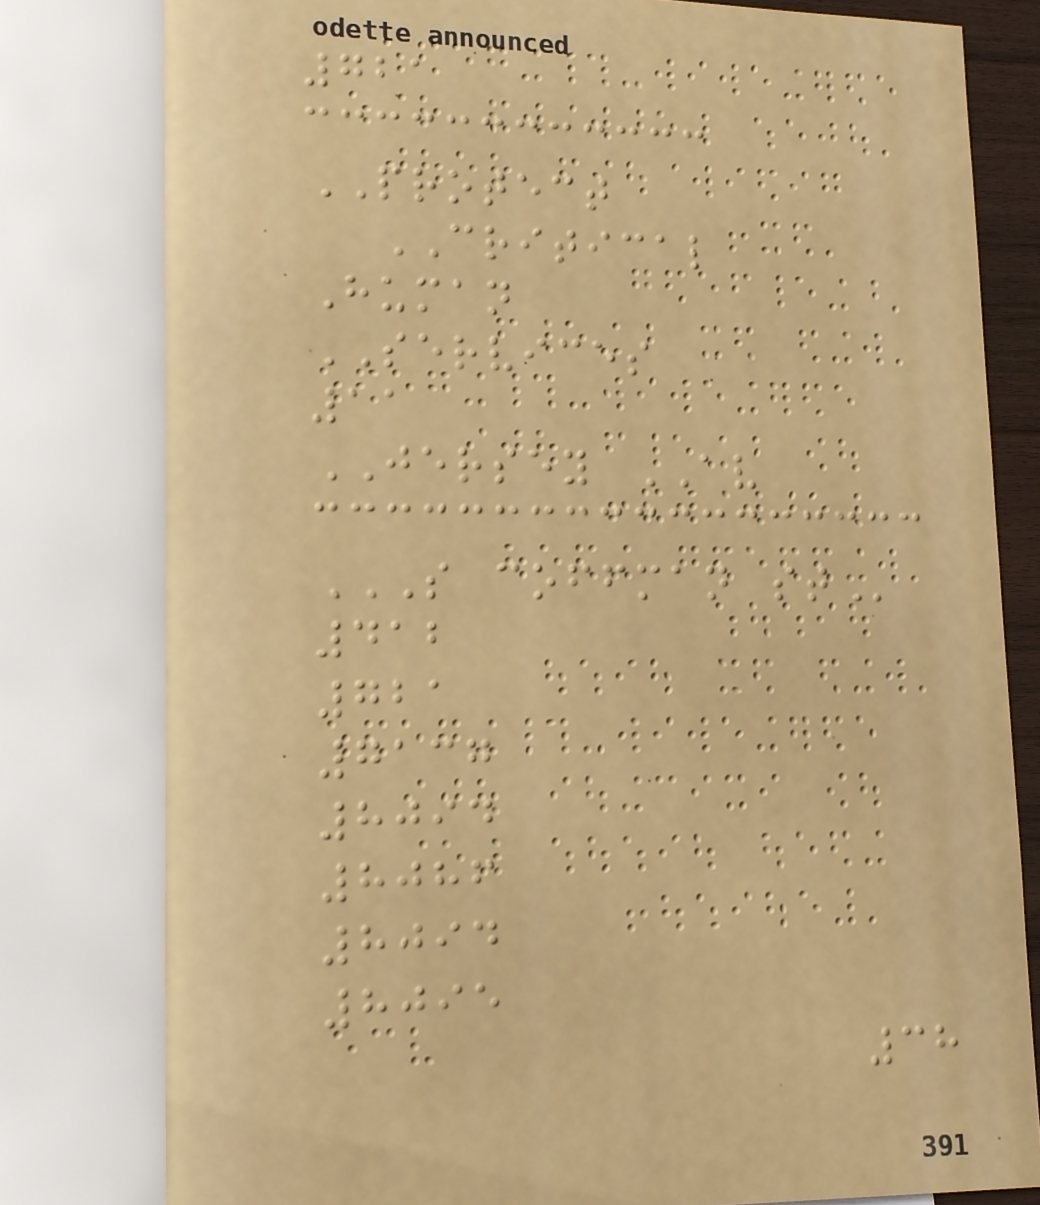721
PROTECT
CRITICAL
Human
SERVICES
11
JERSEY AV
S COFFMAN ST
412
721
7137
8094
8086
8094
8095
38
